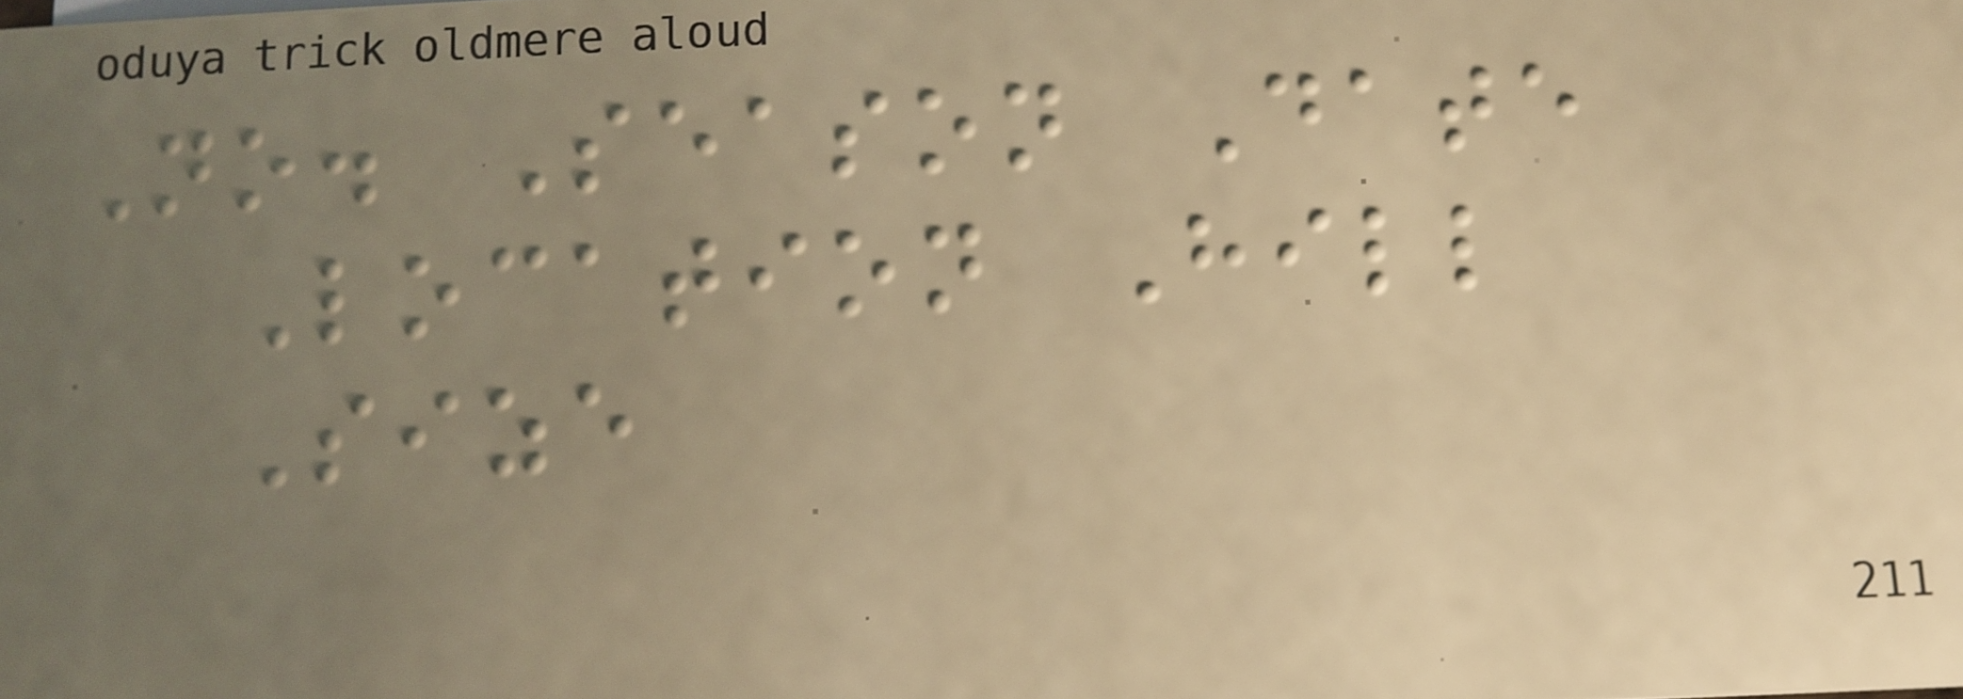No. Season Date
Location Hill
Size
